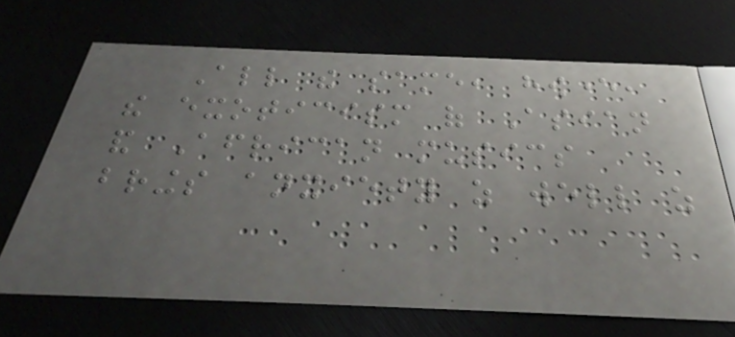All the same, however,
the exoticism of Asian
and African musics
brings anxiety as well as
